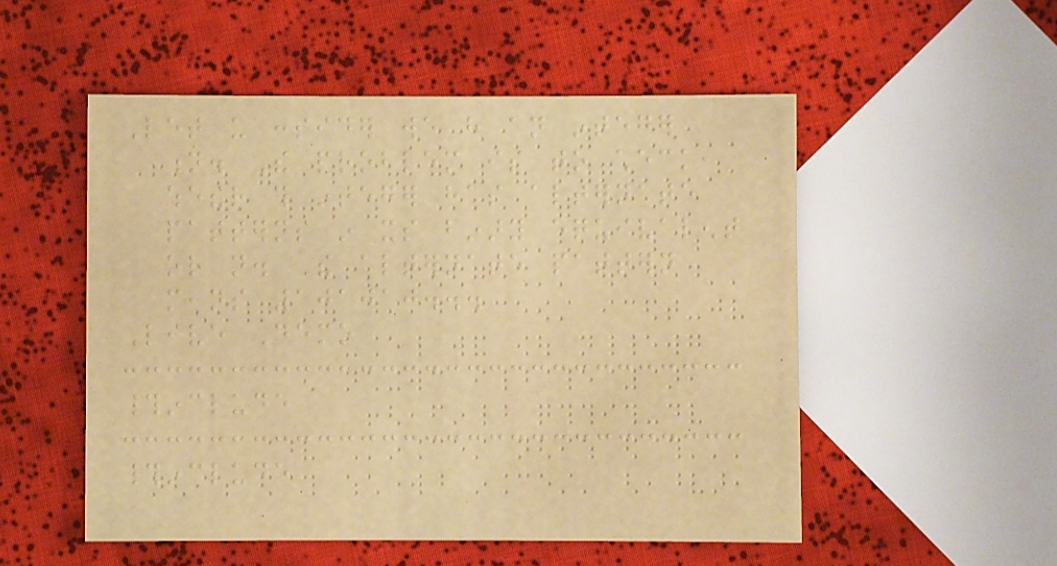Let us consider we have an integer
n. The problem is to check,
whether this integer has alternate
patterns in its binary equivalent
or not. The alternate pattern
means 101010...
Live Demo
#include
#include
